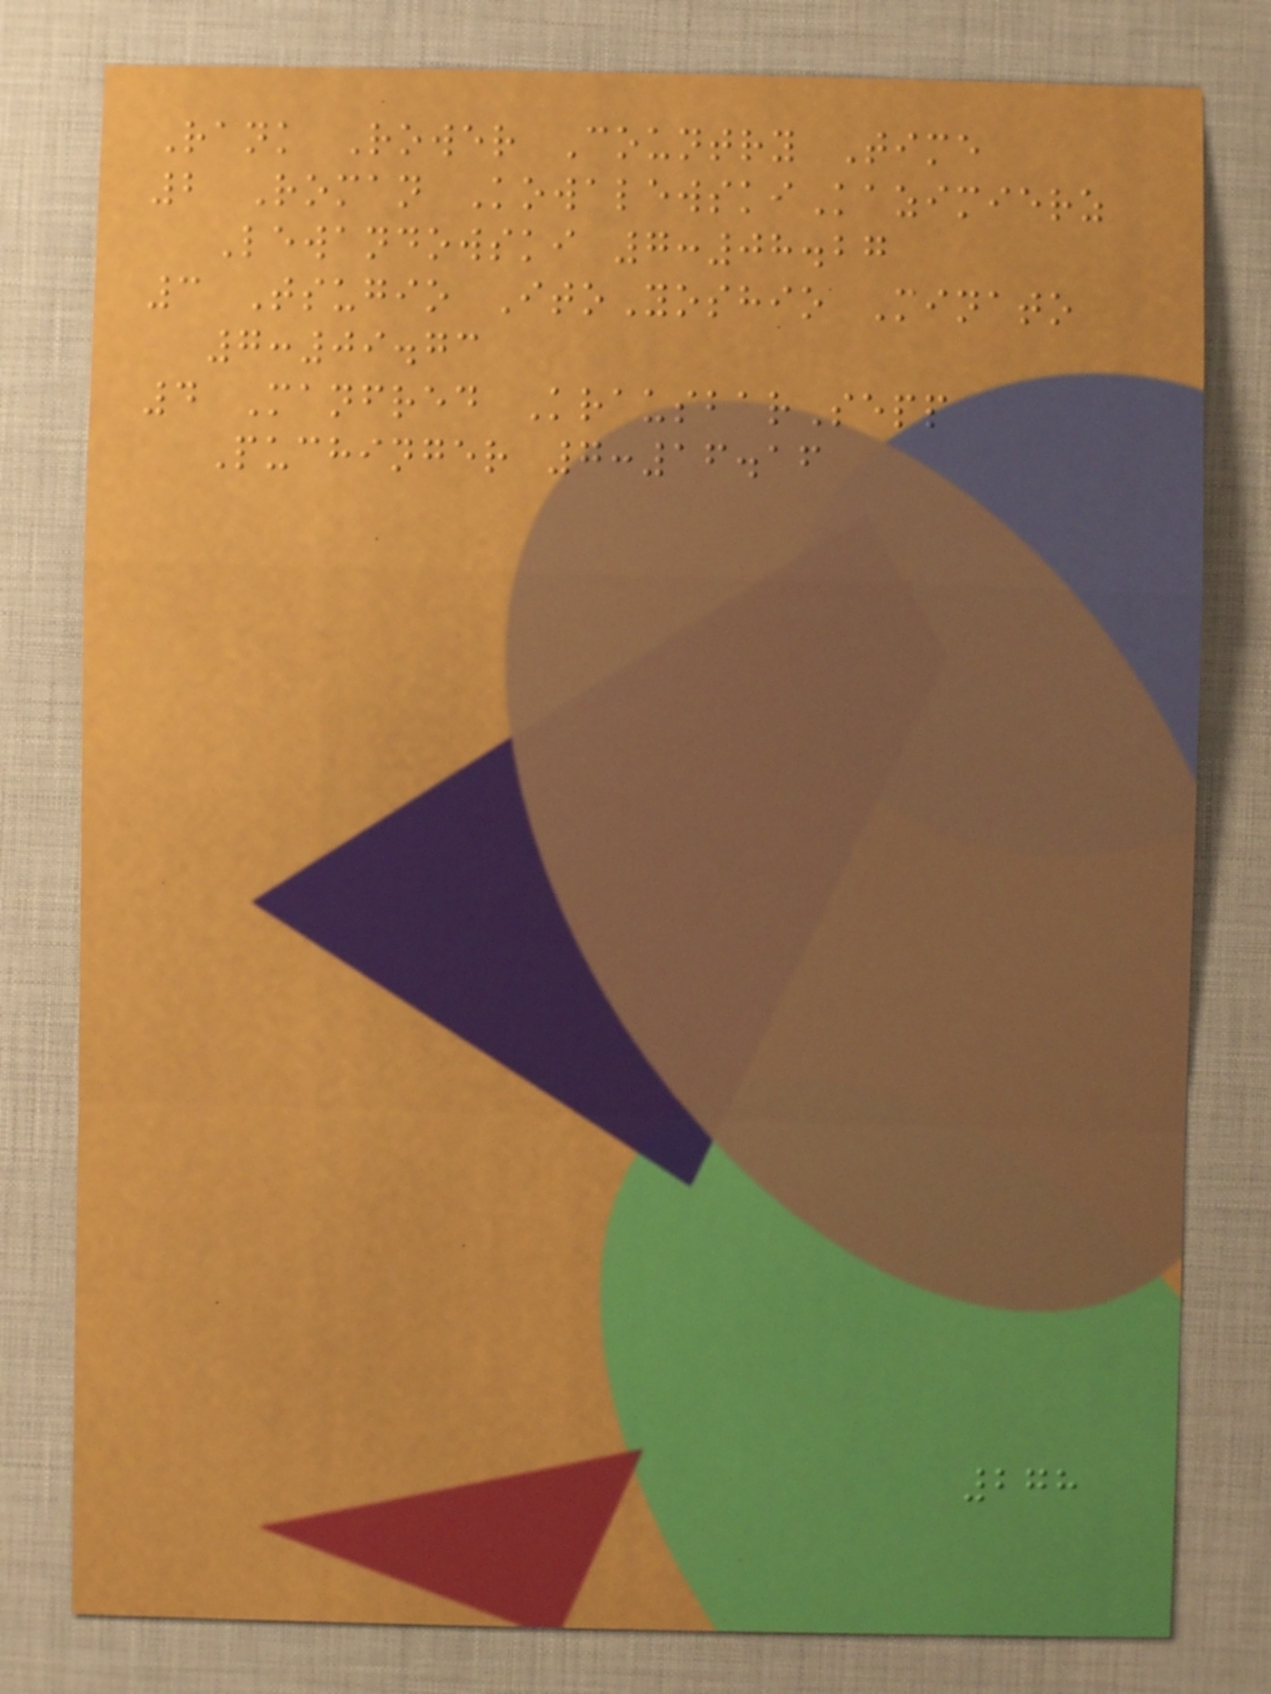Rank Rower Country Time
2 Roman KowalewskiKazimierz
Lewandowski 7:08.27
3 Tsugio ItoYoshio Minato
7:09.73
4 Manfred KrausbarSepp
Puchinger 7:16.16
278
